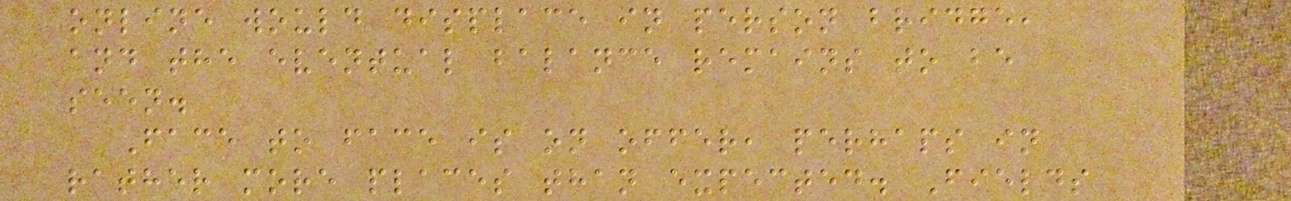online would displace in person bridge,
and the eventual balance remains to be
seen.
Face to face is on offer, perhaps in
rather more places than expected. Fields
